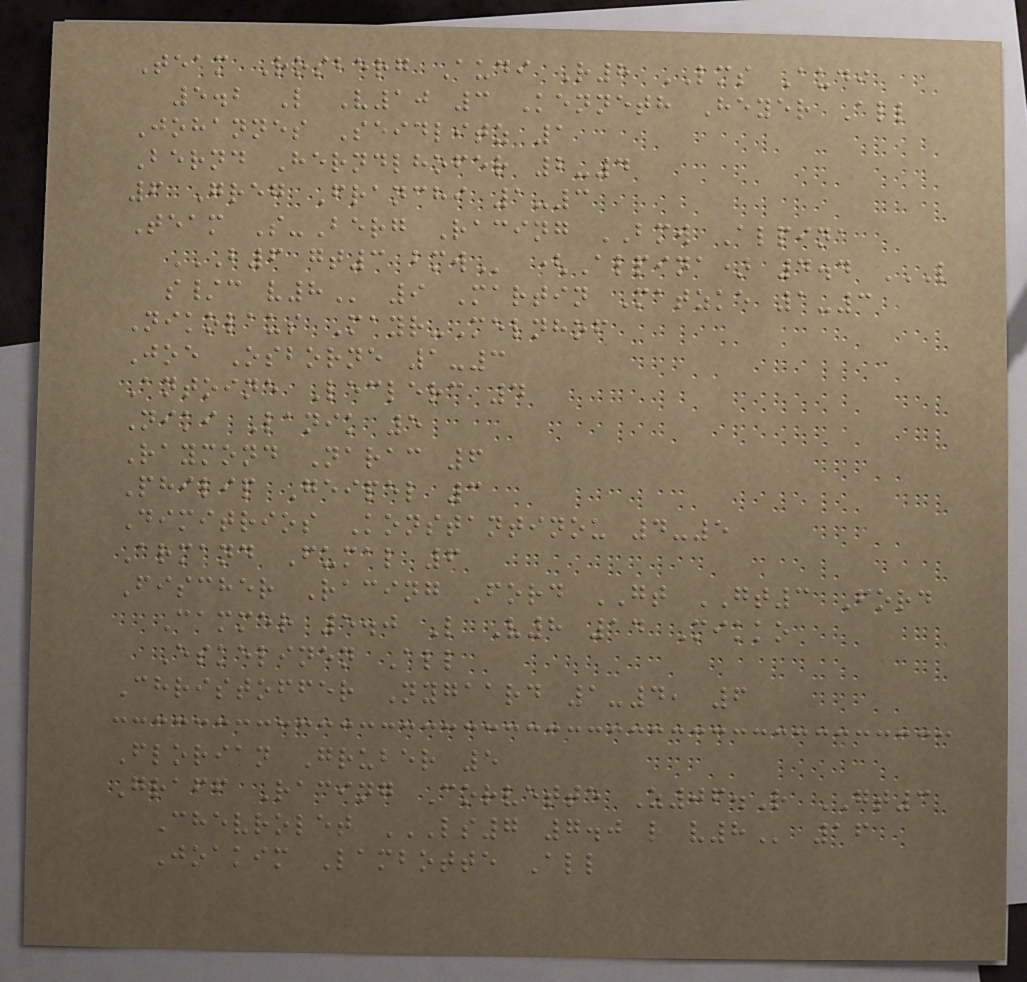Team Rosberg Audi R8 LMS Audi
5.2 L V10 3 Kenneth Heyer All
Johannes Seidlitz 1
Bernd Herndlhofer 2-4
6 Greg Franchi 1-3
Team S-Berg Racing BMW Alpina
B6 GT3 BMW (Alpina) 4.4 L
S/C V8 9 Martin Matzke 1-3
Nikolaus Mayr-Melnhof
Joe Osborne 1-3
Antoine Leclerc 4
Niki Lanik 5
Raymond Narac 6
Philip Geipel 3
Dimitrios Konstantinou 4-5
Armand Fumal 6
Fischer Racing Ford GT GT3 Ford
Cammer 5.0 L V8 14 Mikko
Eskelinen All
Christoffer Nygaard 1-4, 6
Florian Gruber 5
Graff Racing Corvette Z06.R GT3
Chevrolet LS7 7.0 L V8 16
Joakim Lambotte All
